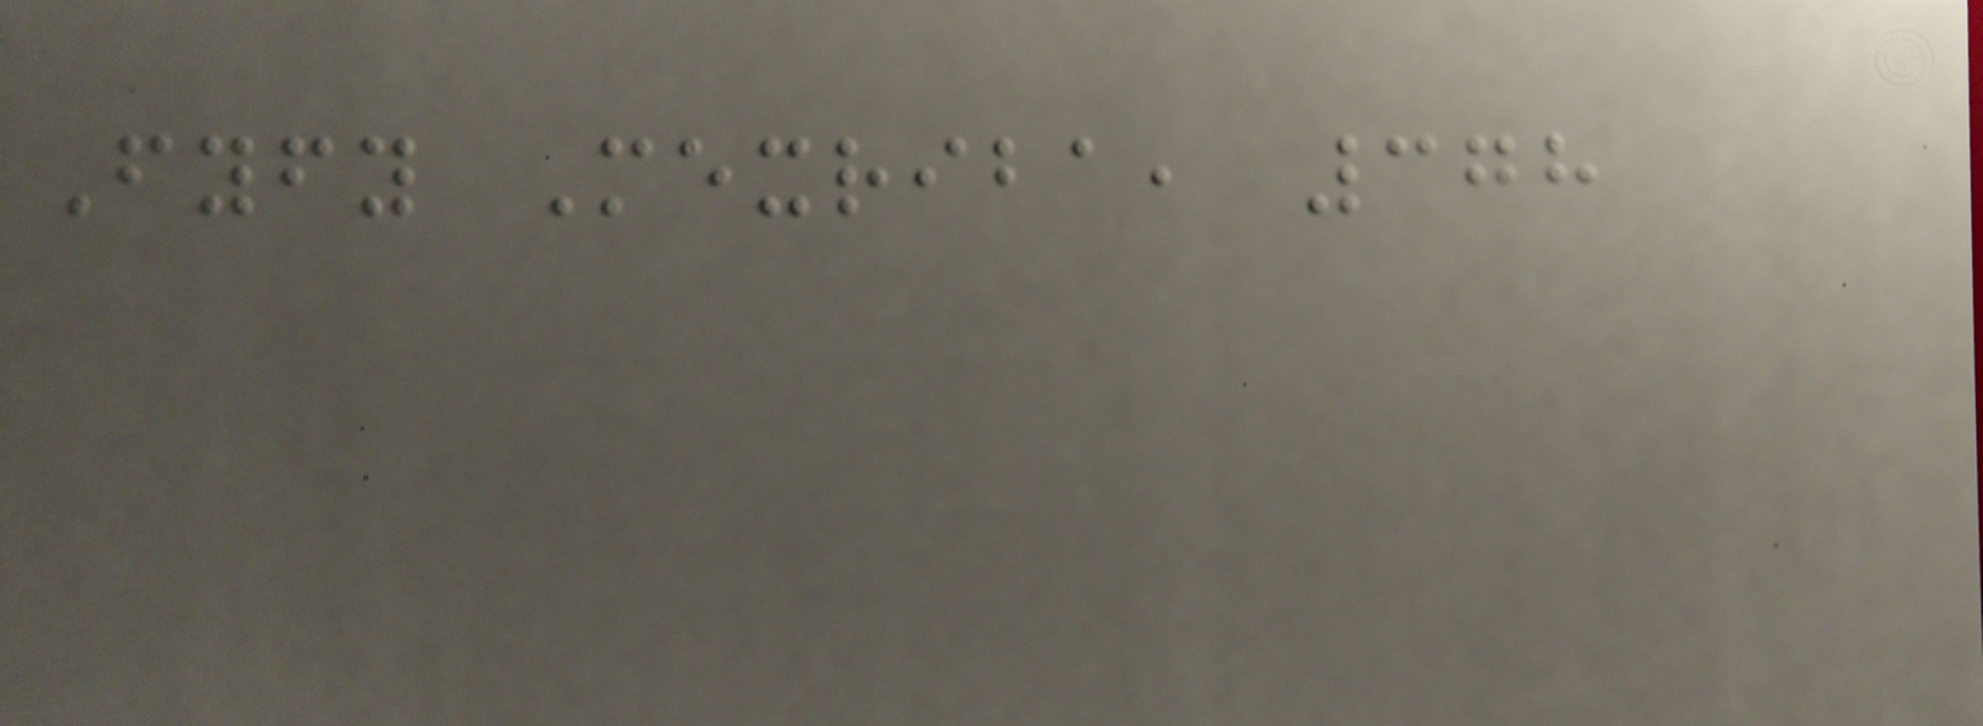Fyfy Mexriba, 378
